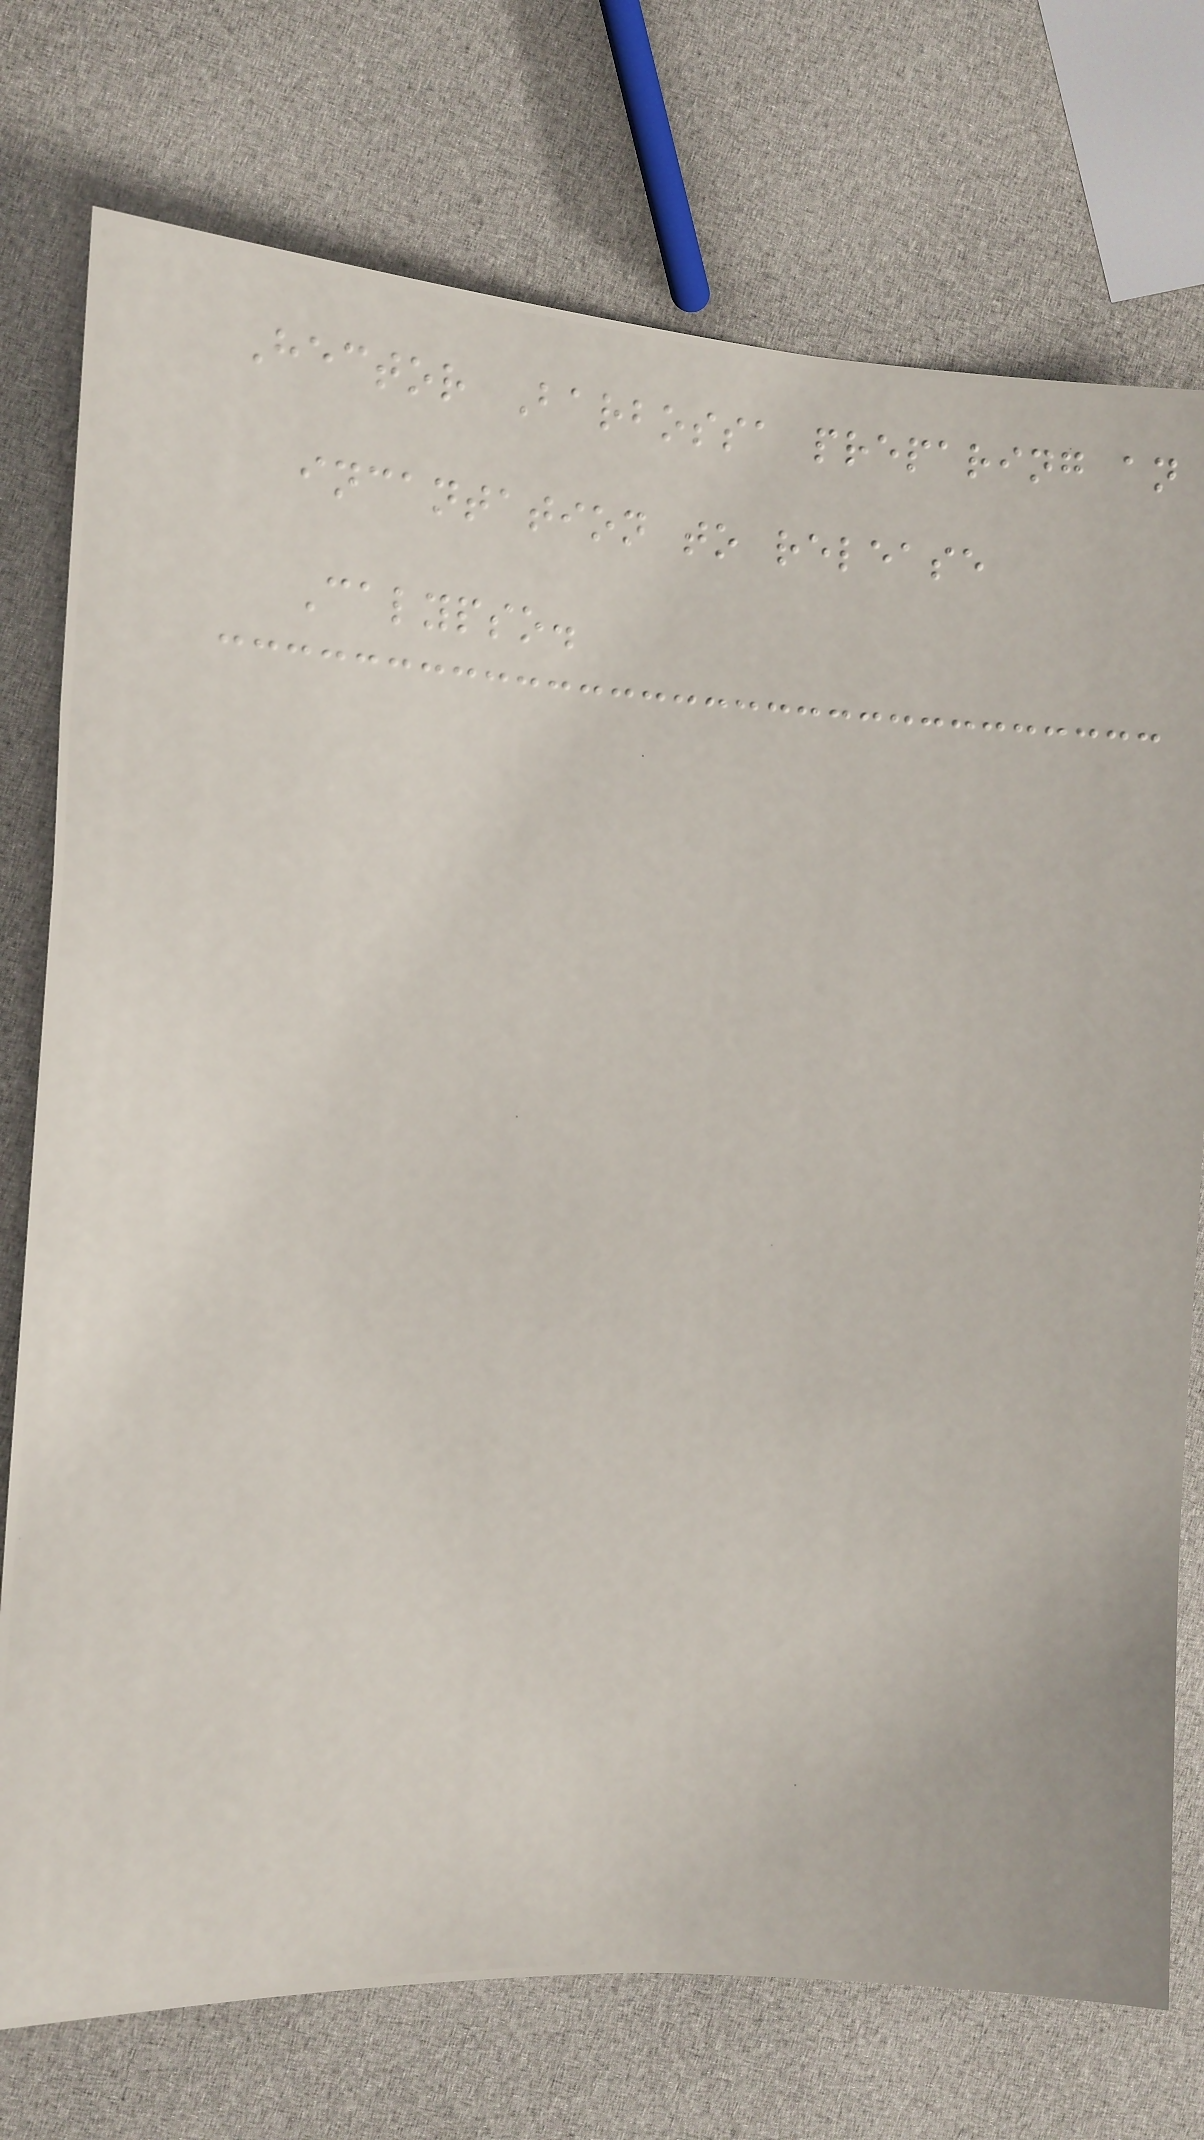Hector Barbossa preparing an
incantation to release
Calypso.
